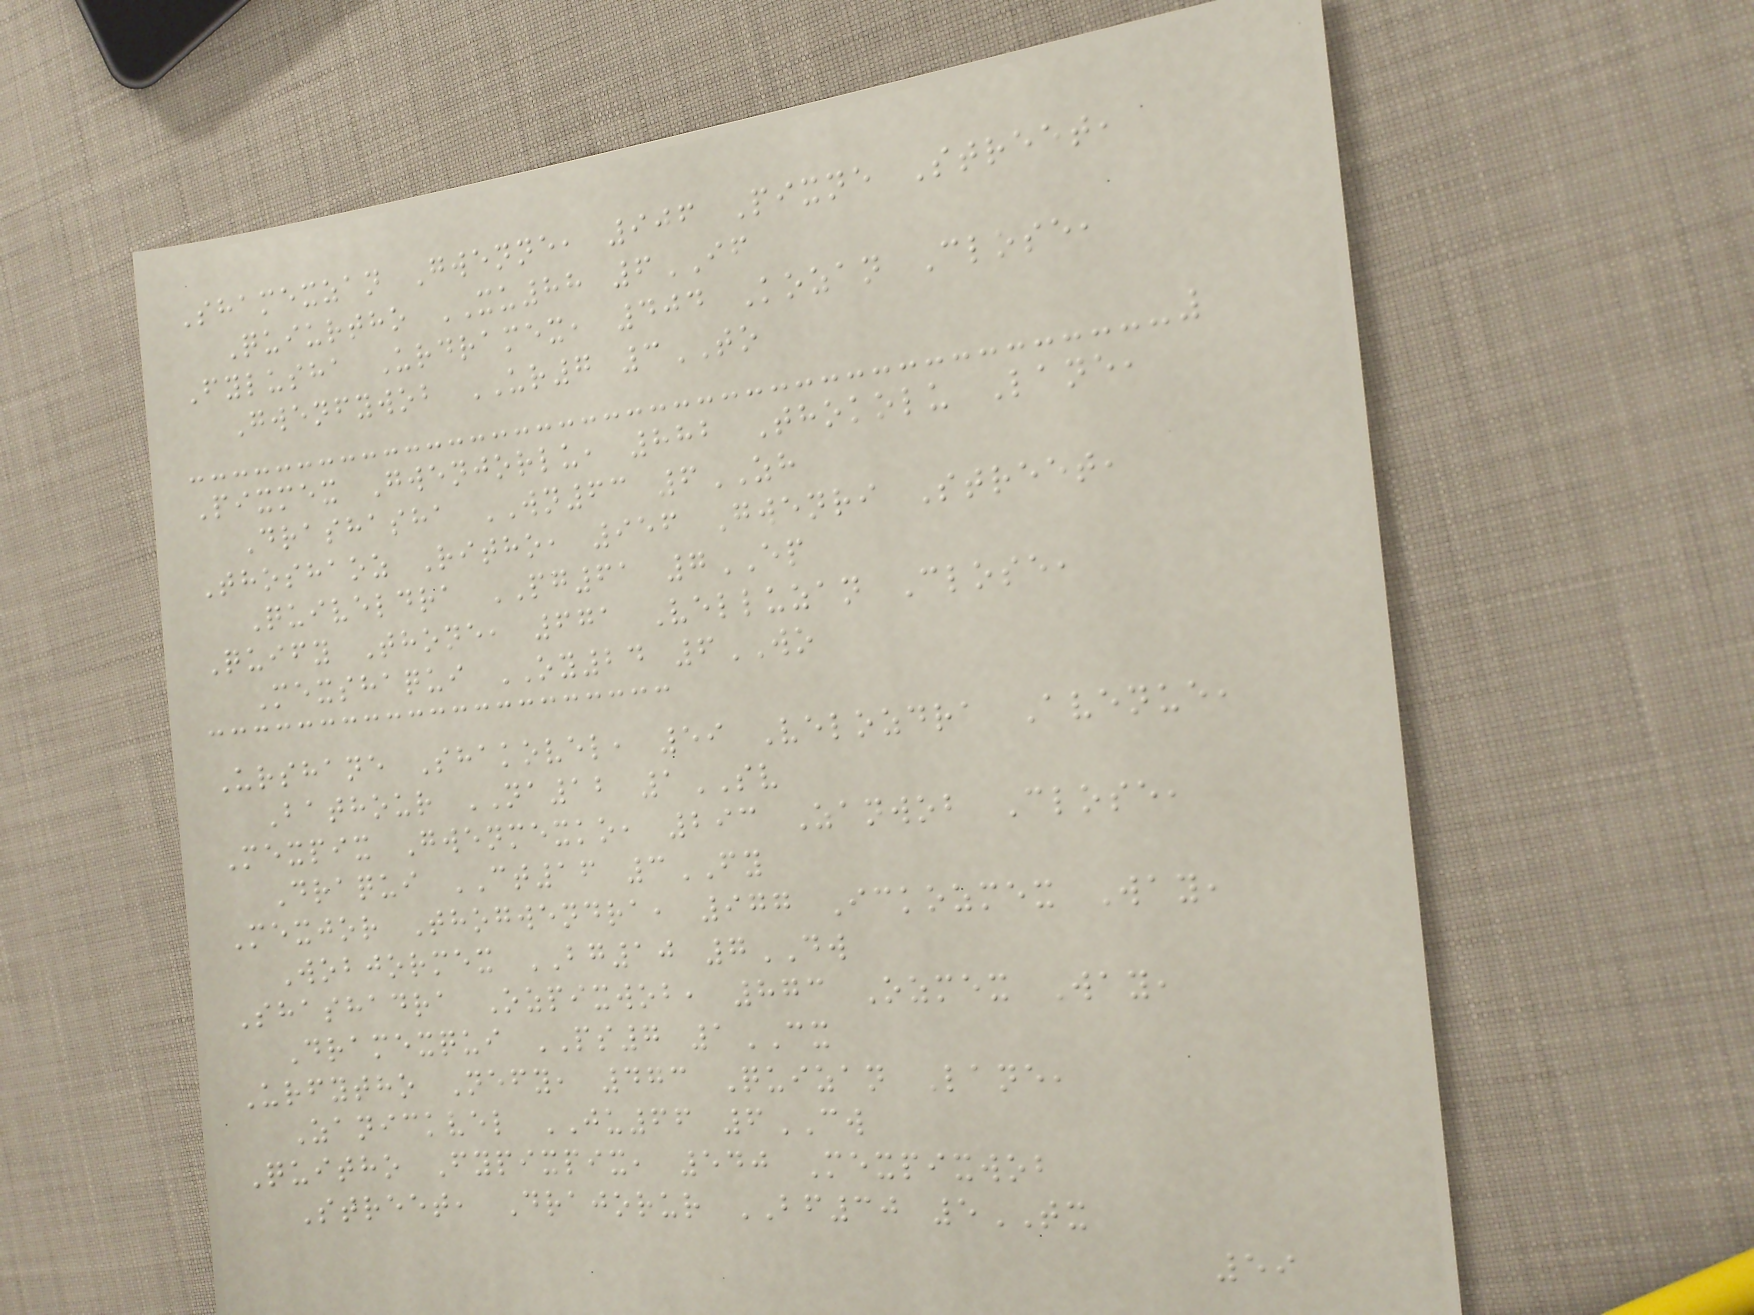Shamexzan Gwenne, 906 Pixne Street,
Quiurtho XU88 6IF
Fylusha Urdramex, 404 Kozan Close,
Gwenfywob UR7 3TO
Pixmex Gwenjorlu, 882 Thokolu Lane,
Drashasha WN63 6ZH
Thoshaoz Ritho, 956 Gwenri Street,
Quiveldra PG61 7EP
Quify Thone, 671 Velluzan Close,
Mexshaqui OY24 6WO
Urshane Shakovel, 59 Velozdra Avenue,
Bathour NA12 1SV
Mexpix Gwenmexko, 293 Zanwob Close,
Draqui CT16 3FY
Mexjor Thogwendra, 977 Ickozmex Way,
Wobjormex BG10 7DW
Shashadra Ozpixwob, 873 Ozmex Way,
Dramexqui PS7 1CX
Urfytho Nefy, 473 Quizan Lane,
Zanickvel JU66 6CW
Quitho Fypixpix, 540 Mexpixwob
Street, Drajorur BF30 5TX
59
